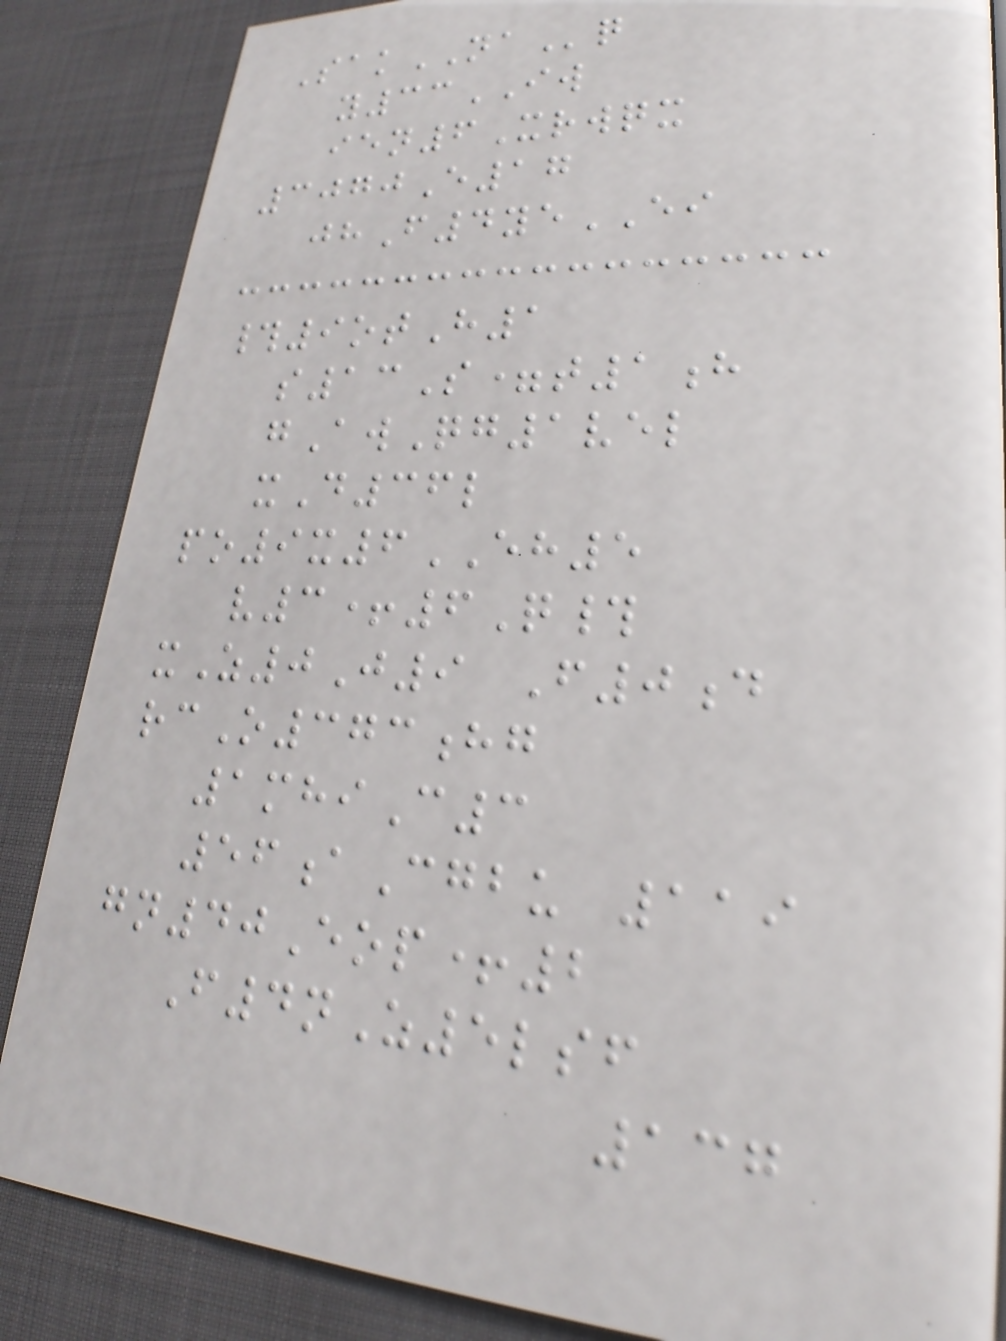SakNAq
y33IW
ien6Xrwqx
3070E17
jhF4yeEI
#9otH1
s13S=t1h
gAwQg1vel
xD36l
po9x6EH5
v3+6Q#
xZ0J9 F0d
rcO373hg
1mhiC3
56aCgbu 119
gn40Eop+2
F4nZ5lsf
137
